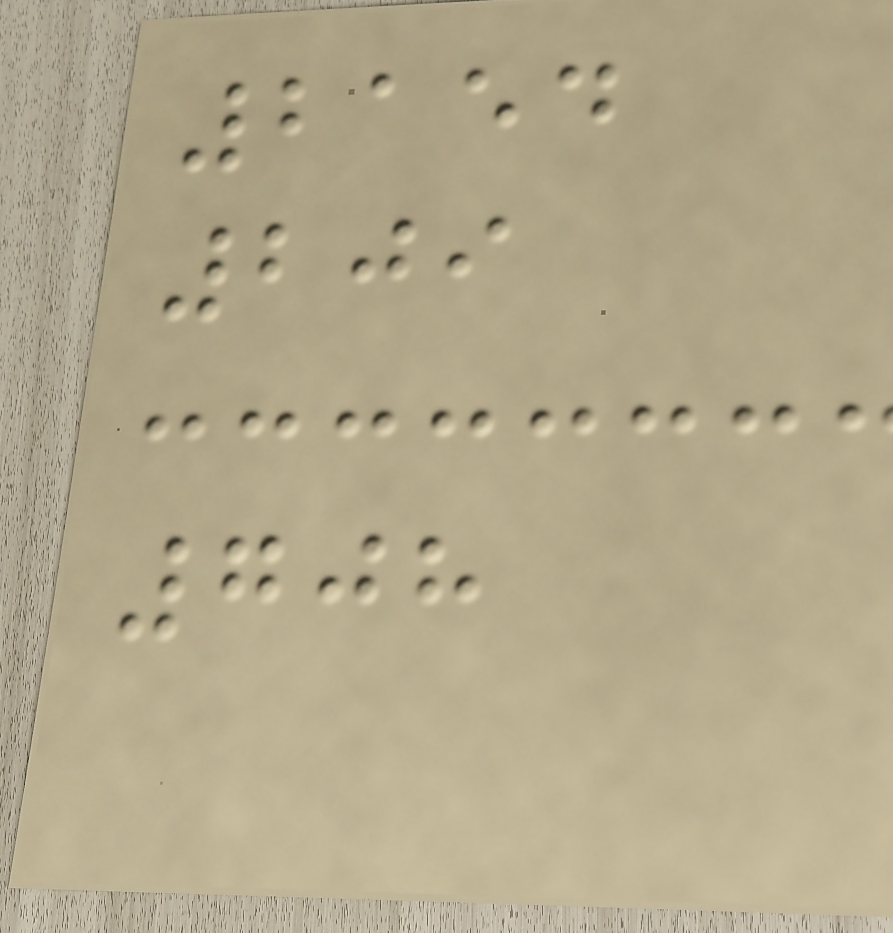2154
209
708
